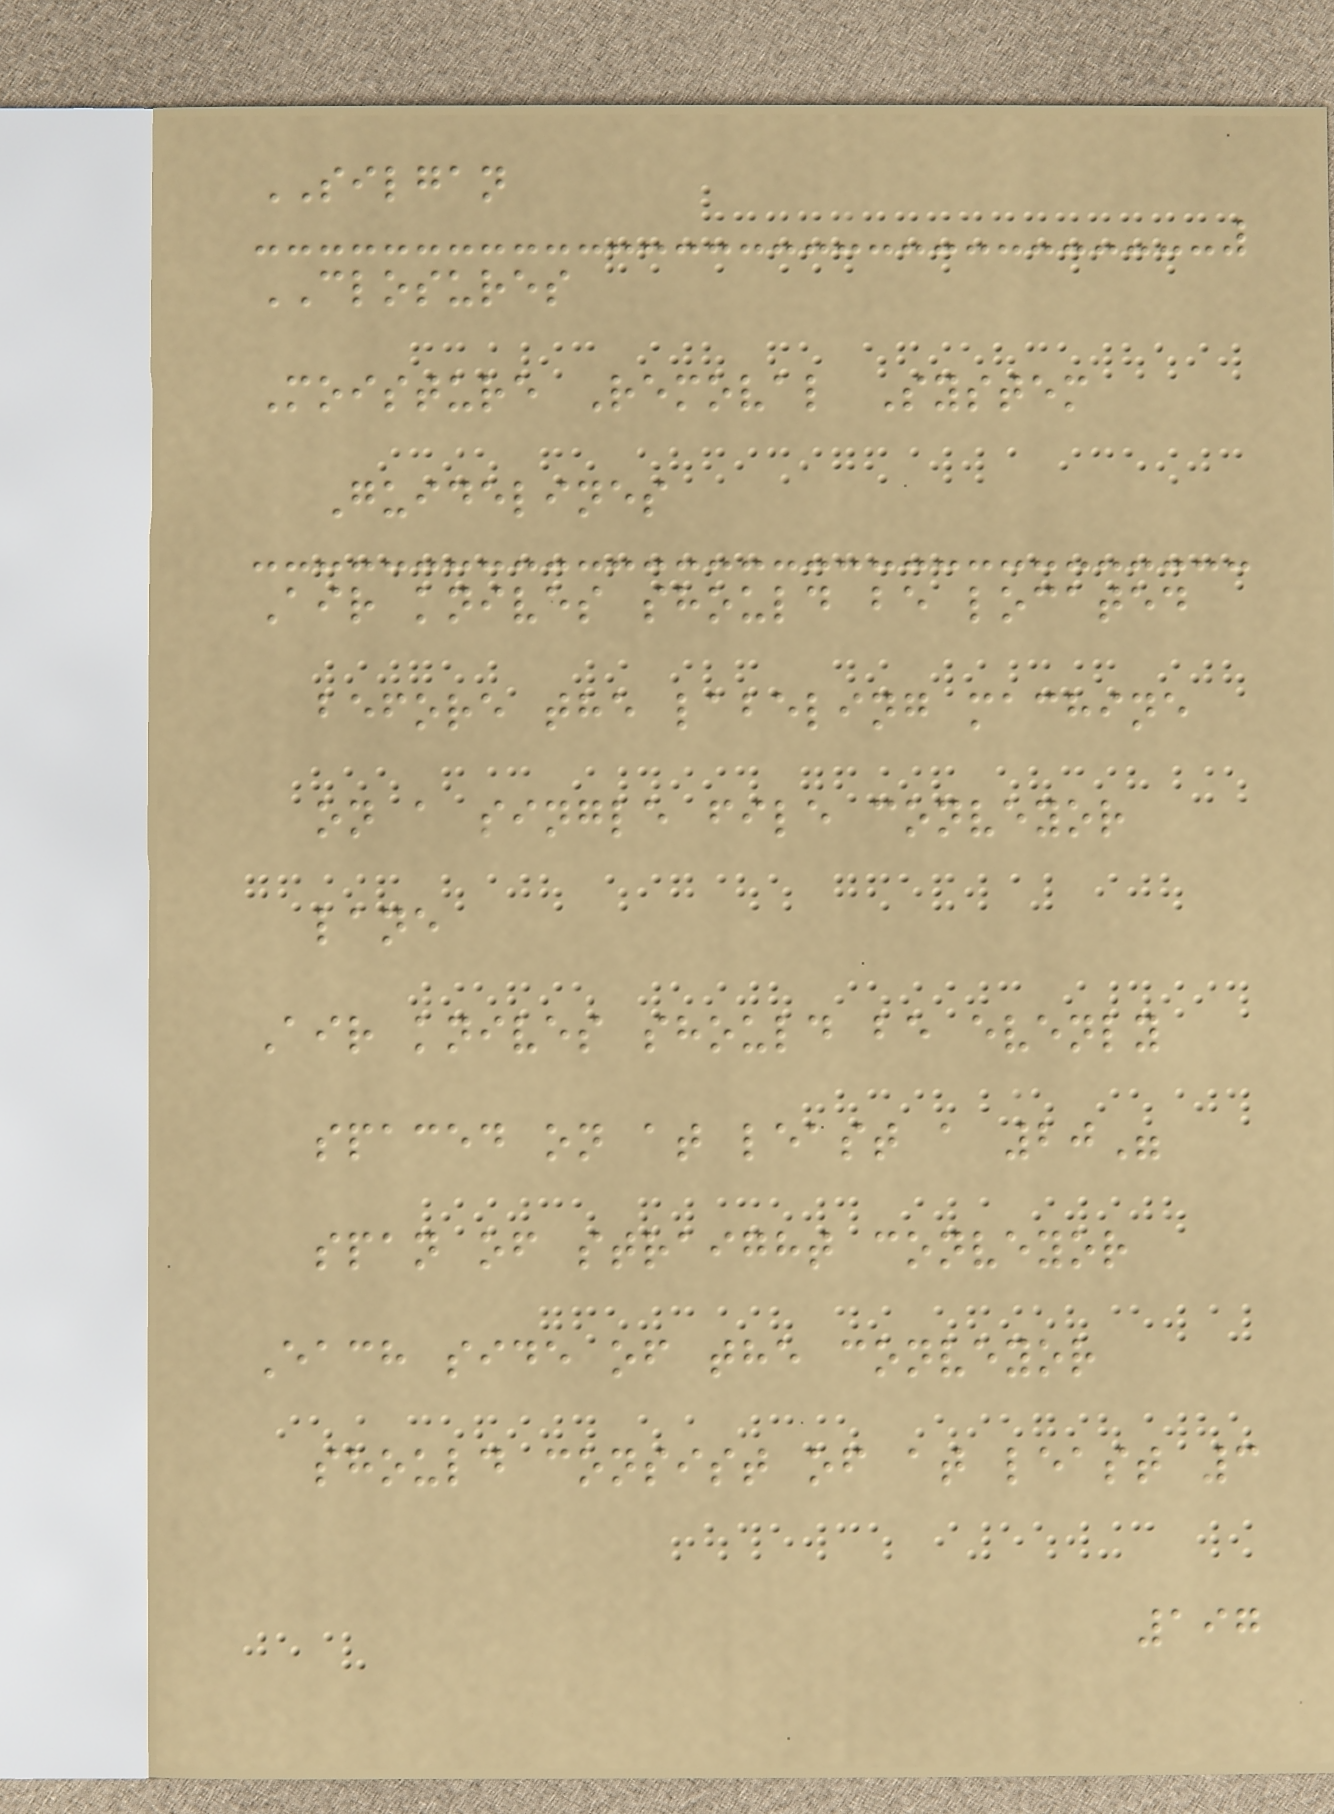SILGAN
CLOSURES
Moisture Removal System
Guidelines
Air knives should be located
before the labeling machine
on a single file conveyor
lane
Air knives should be evenly
spaced on at least a 20"
span of straight conveyor
Each side of the conveyor
should consist of at least 3
197
